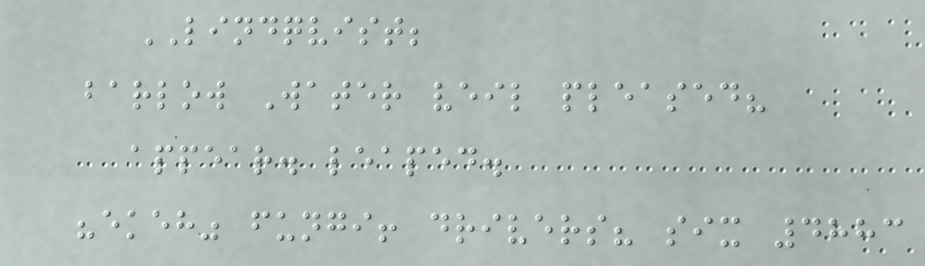LINDQVIST;
barlow Water veil pleased?
appear. leaped.
"ekeh" fungi! drivers? six 4883
